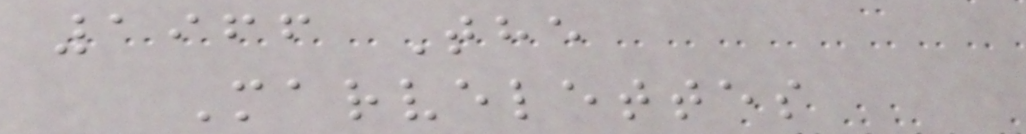1966 The
Marvelettes
